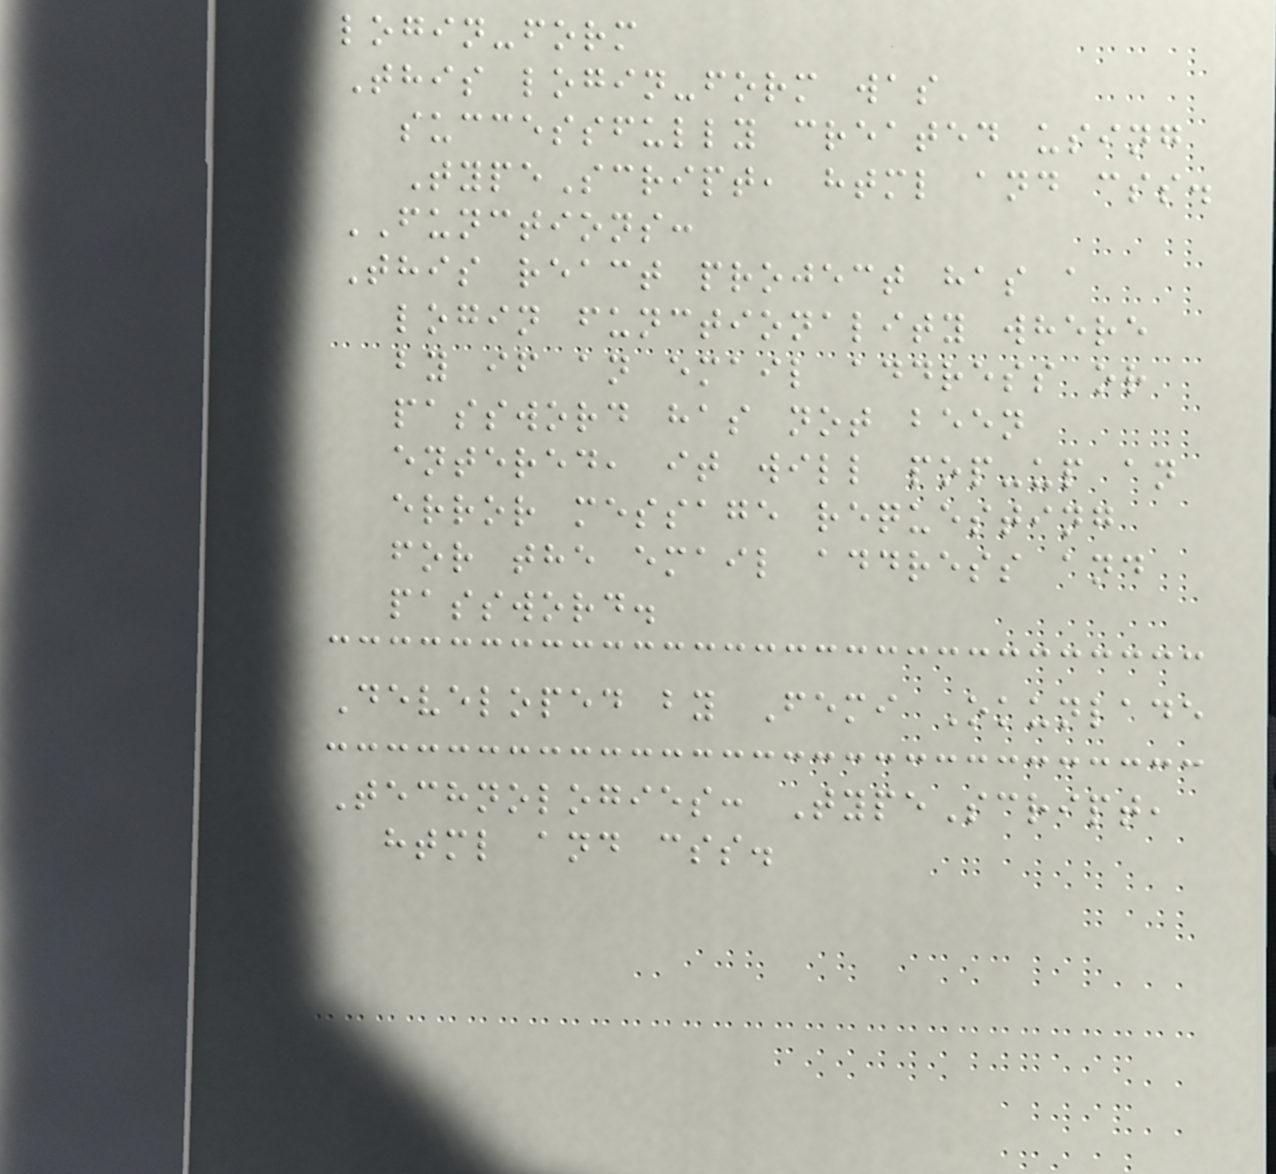login-form
This login-form was
successfully created using
TypeScript, html and css.
FUNCTIONS:
This react project has a
login functionality where
by if an email address or
password has not been
entered, it will pop-up an
error message requesting
for the email address and
password.
Developed by Femi Okunlade
Technologies: TypeScript,
html and css.
